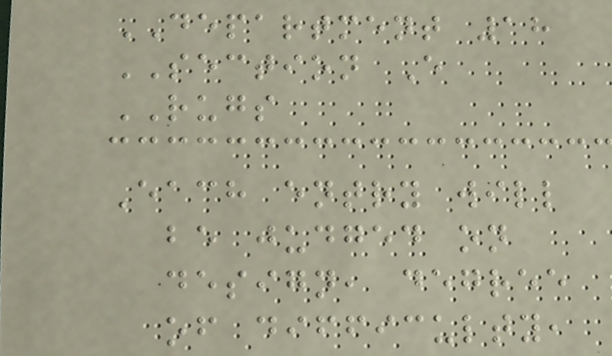DEPARTMENT 18
SECTION E
RUGS
Each entry will
be judged on
design, degree
of difficulty,
